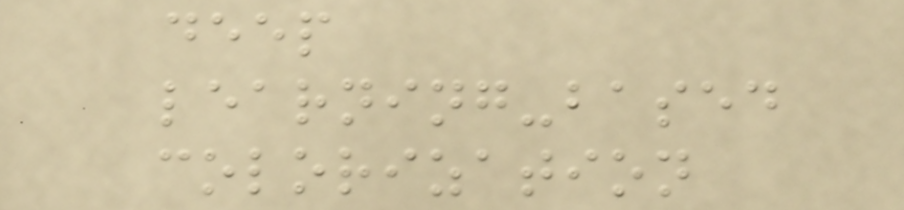deep
learning-based
colorization
